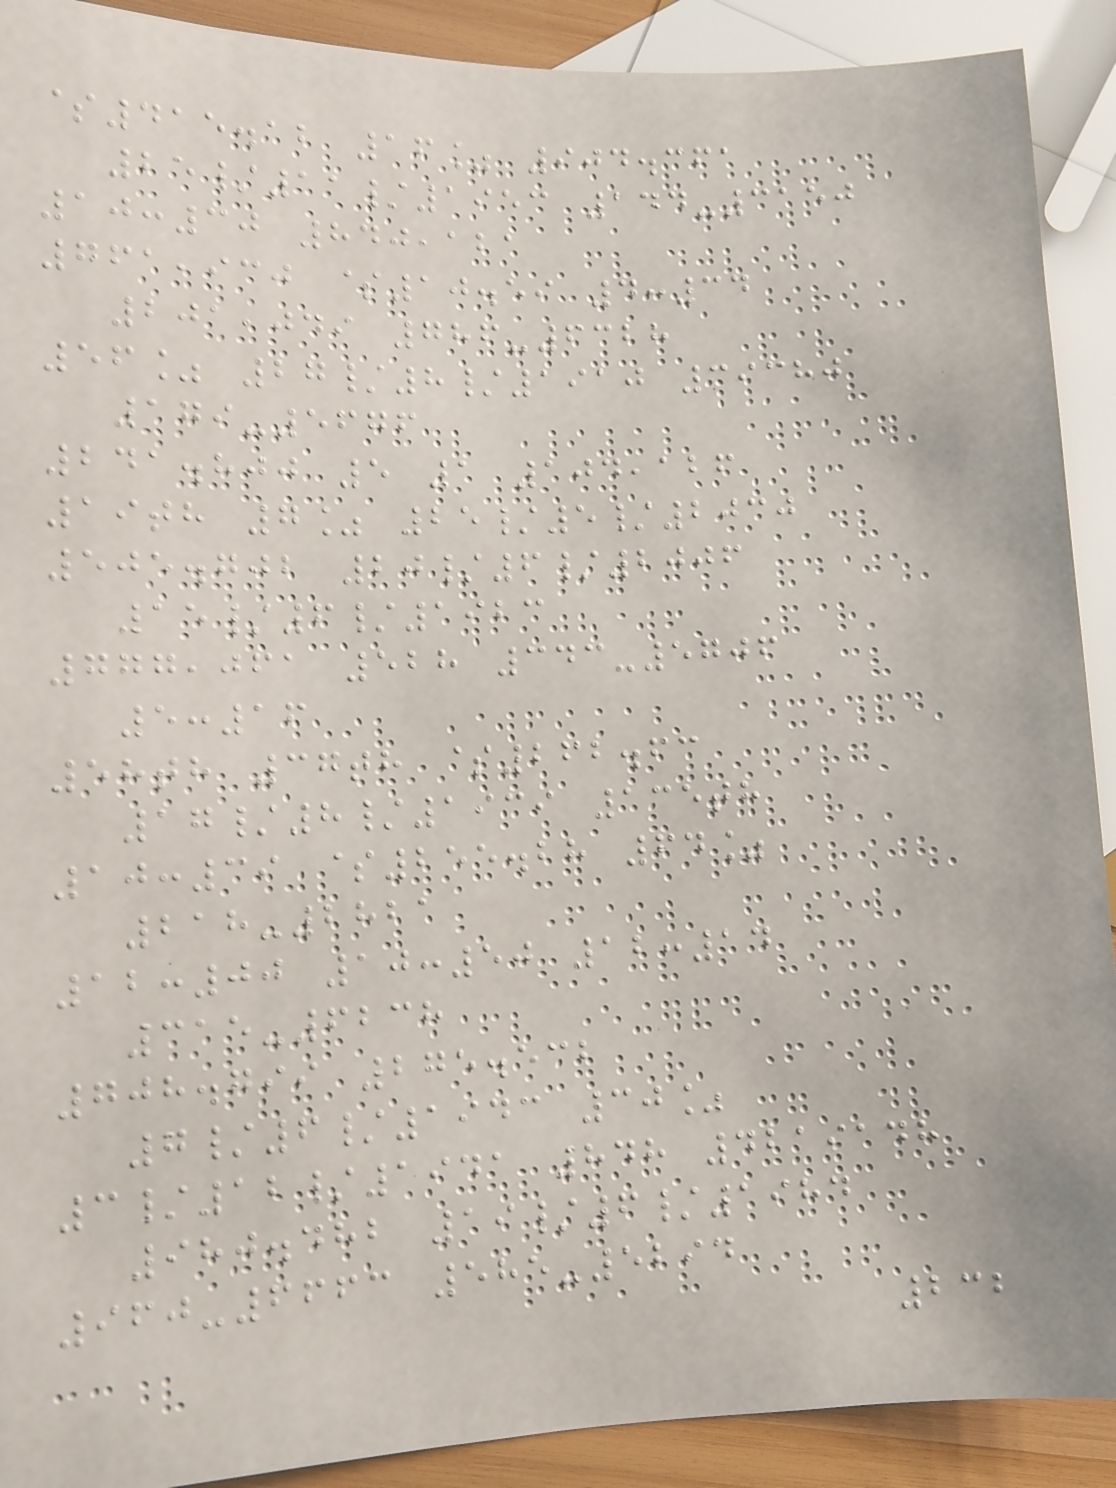$415.12 16% 904.361
25/11/1953 144-3150
10:30 840,121
761,930 $10.59 4:34
201,049 786-6328
56% 27/8/1910 39380
179-5676
241.800 5 1 104,126
19th 7% 25/5/2030
505.702 20/6/2006
15/6/1923
777,061 528 343-5706
5:16
58th 37th $262.63
17/8/1939 135th
10:39 $255.28 64%
218-2821
12:00 10:50 12:14
315-6238
708.799 275.532
7/6/1943 30%
3/12/1941 848 4219148
980.482 19/6/1984
960-6663 585-5294
232
